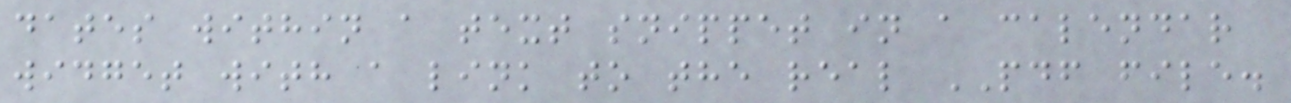dates within a text snippet in a calendar
widget with a link to the real PDF file.
